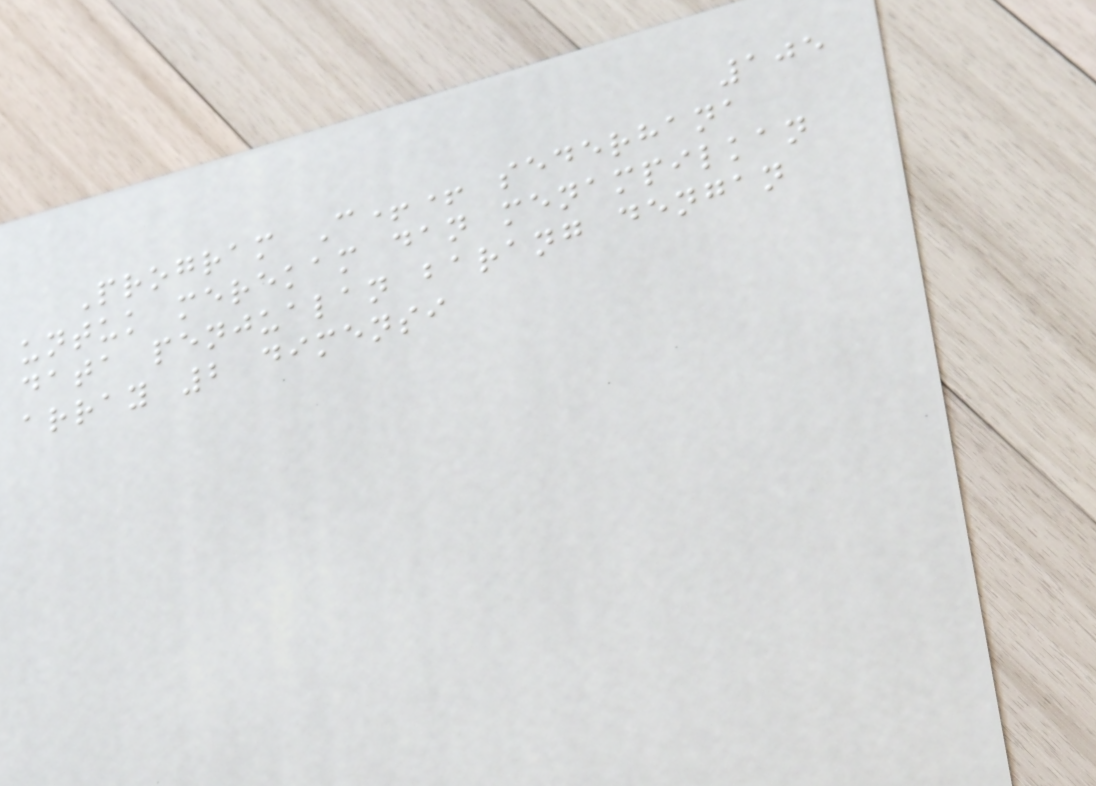105
Program C++ sederhana
untuk merekam dan menampilkan
data penjualan barang dengan
array 2 dimensi
